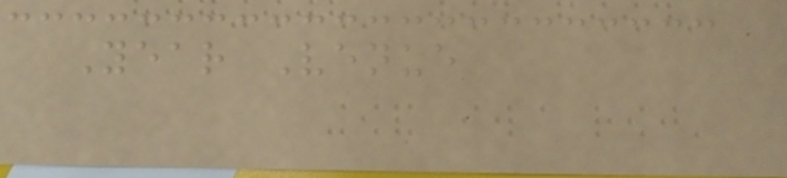Year Venue
